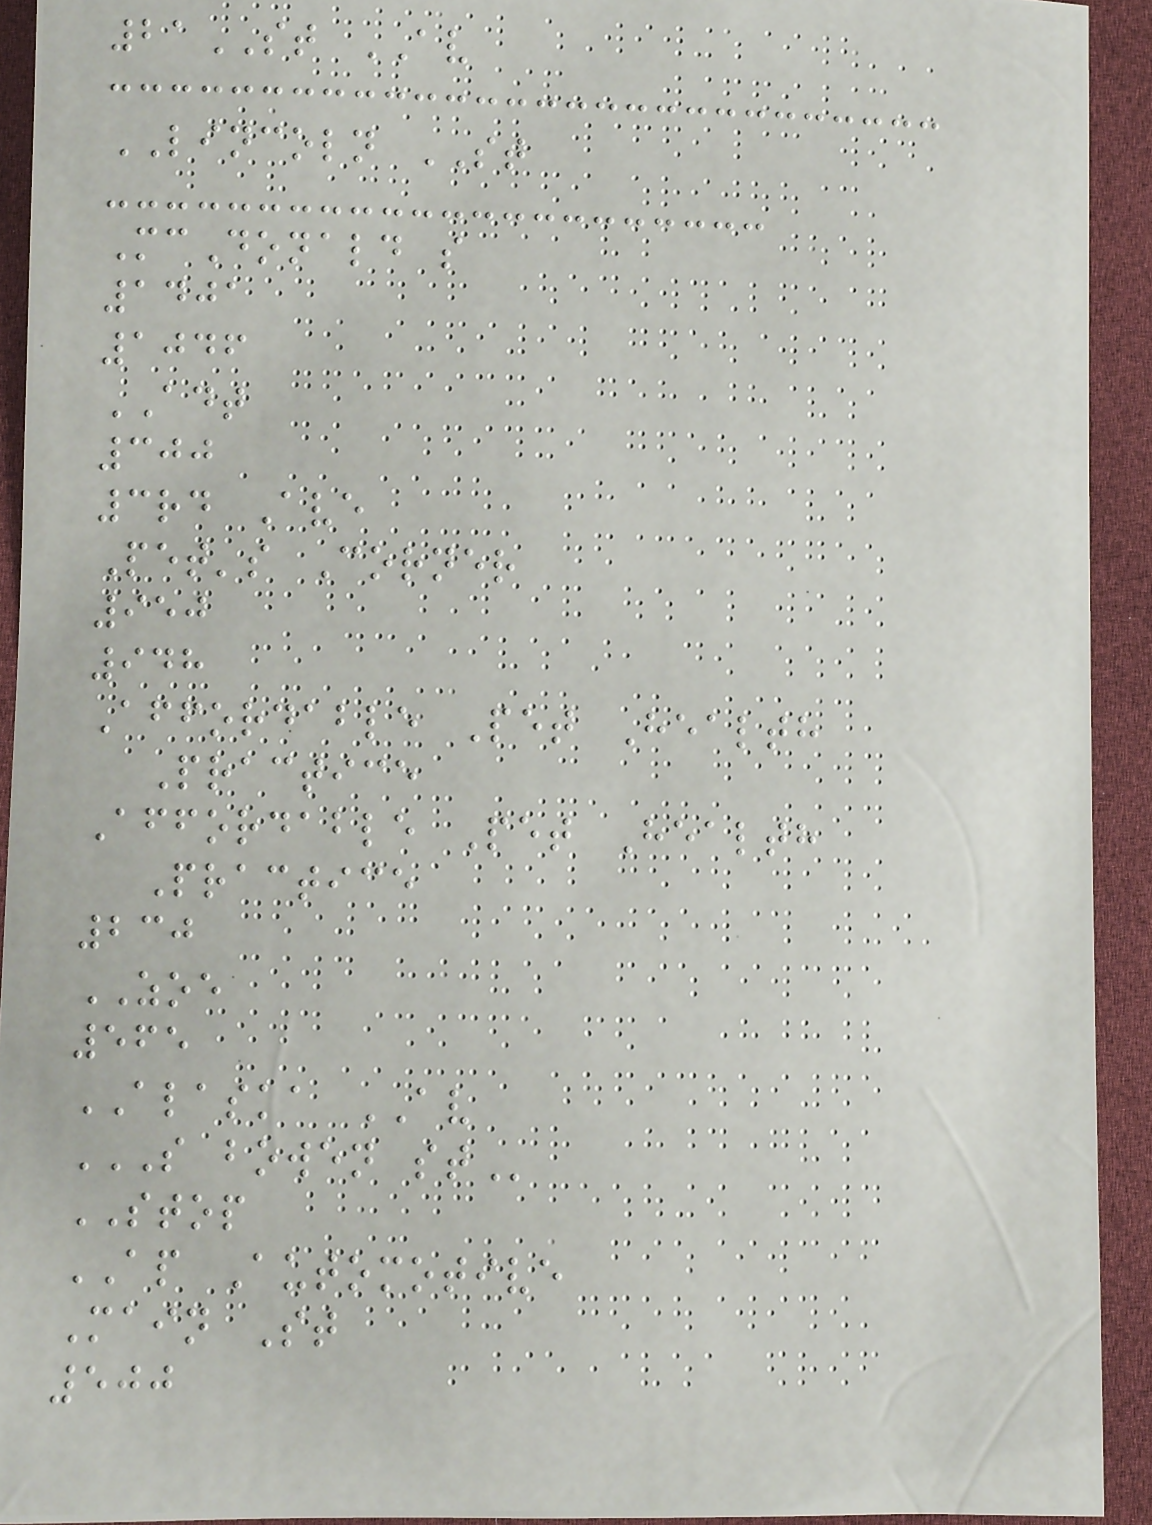21ST AV
LINCOLN ST
McDonald s
1401
1046
ADT
300
3rd Ave
Pet's Corner
950
948
Affordable Pet Health
Practice
Affordable Pet Health
Practice
230
ZOE
565
ALASKA AV
S BOWEN ST
STOP
AP Automotive
Main St
500
